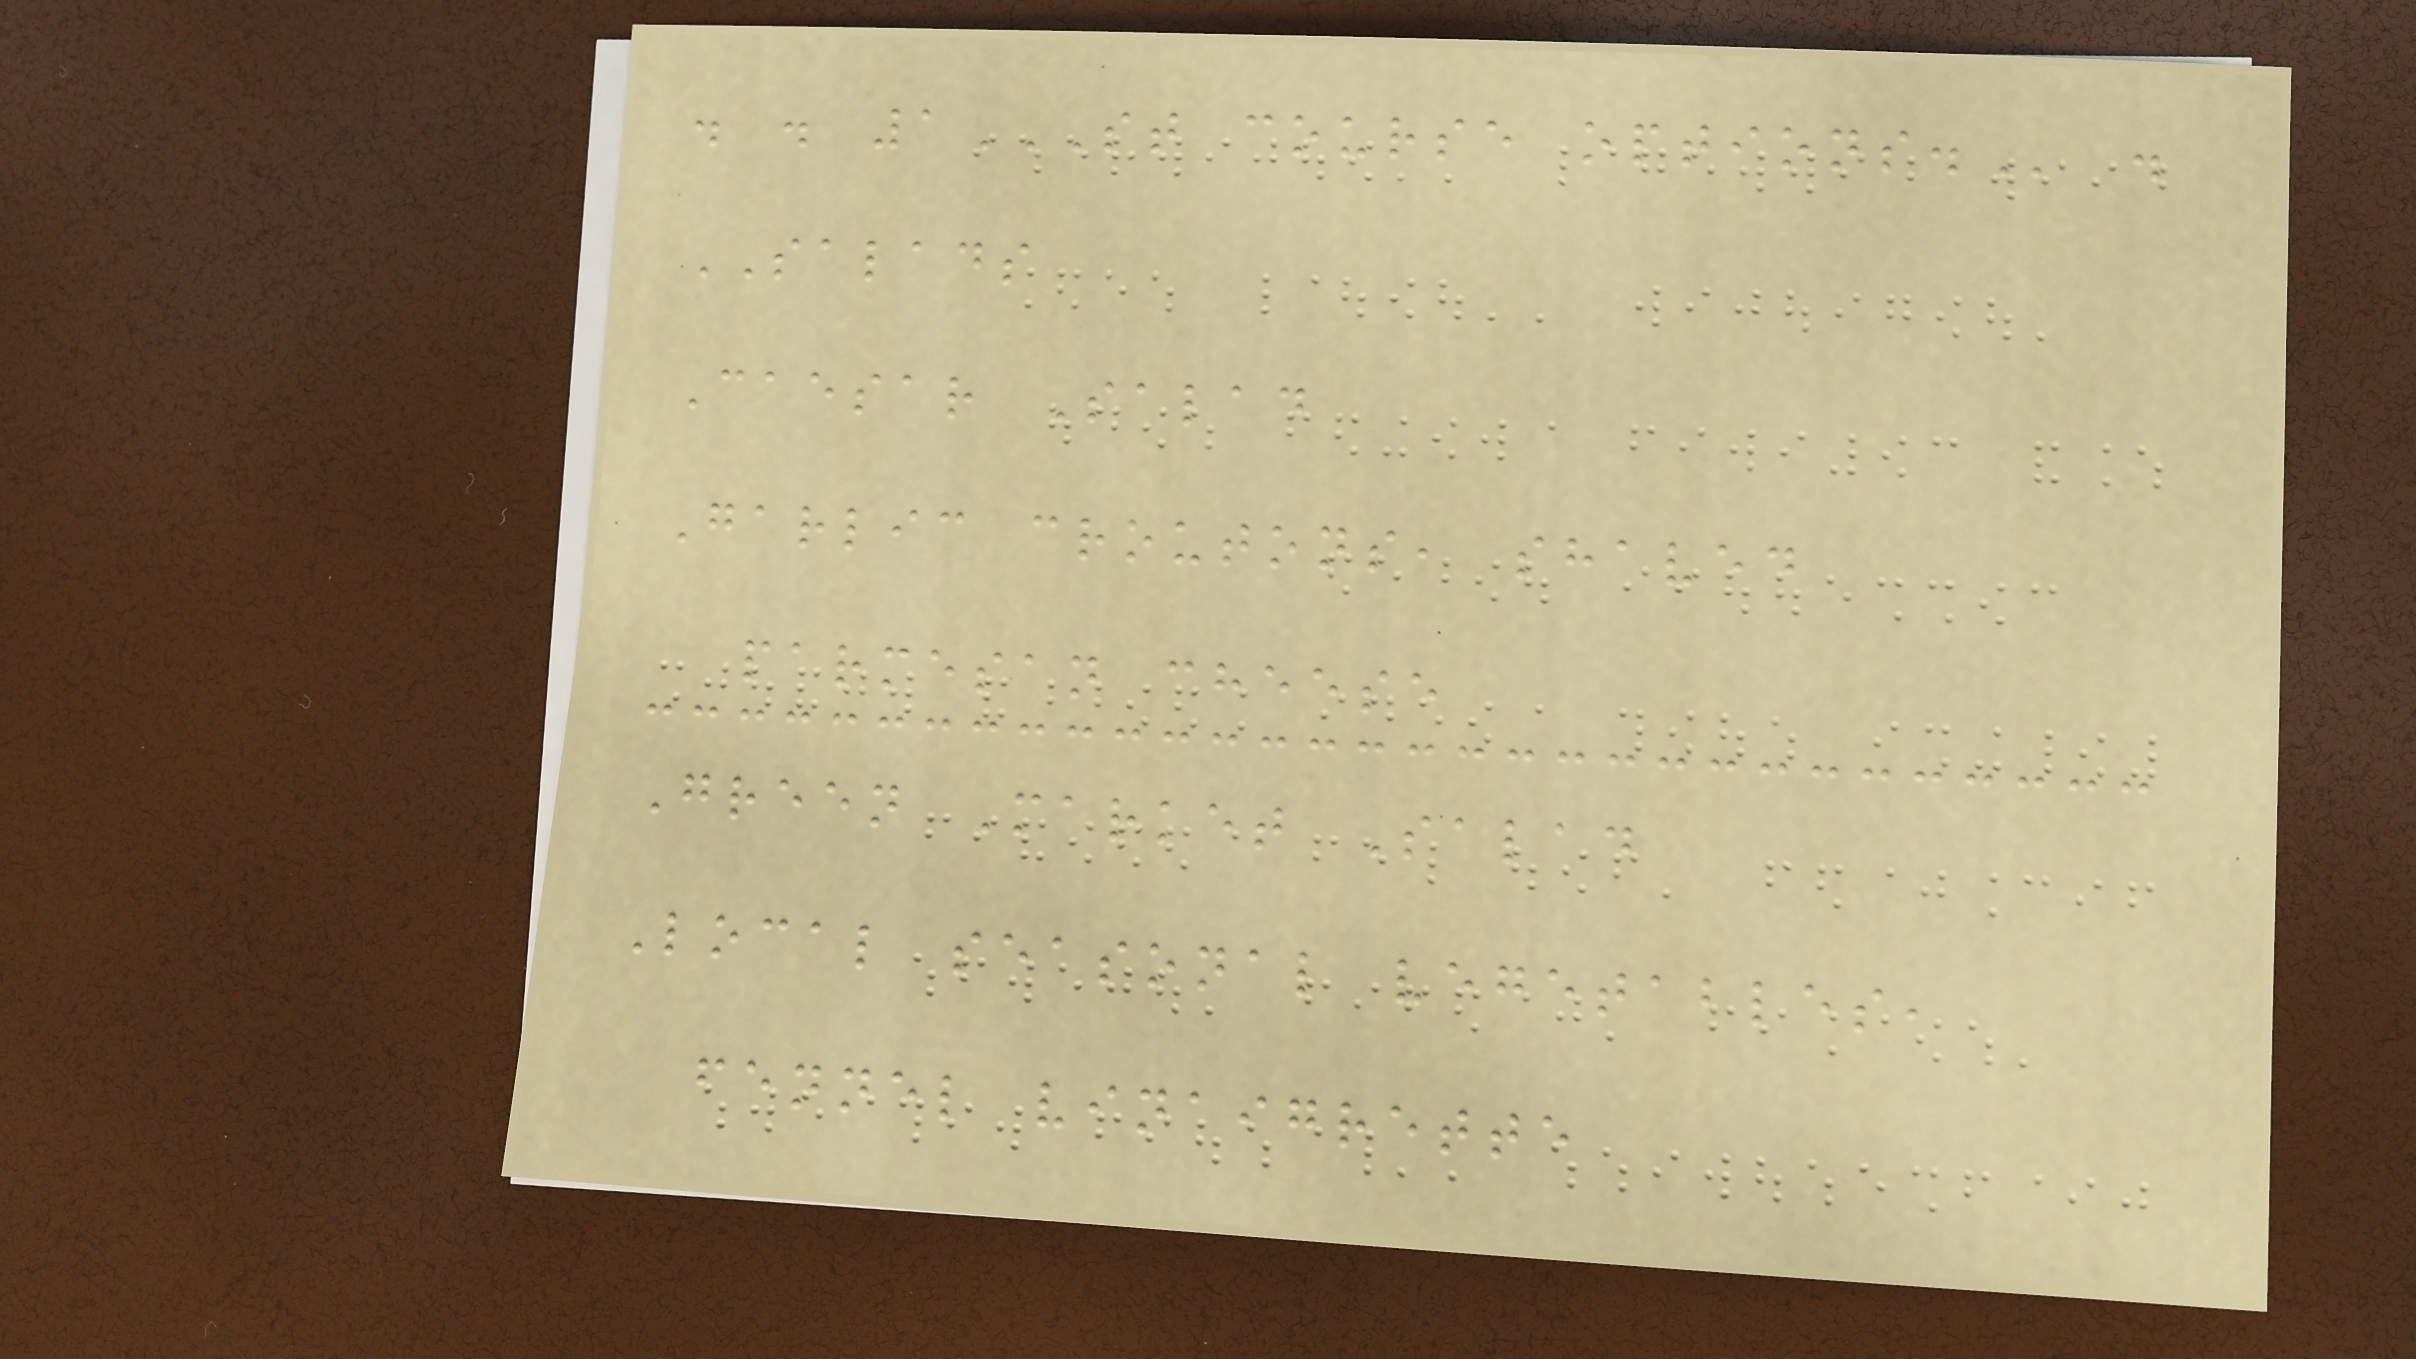. . 1ST COURSE OPTIONS. .
SALADS
Caesar Salad
Garlic croutons, shaved
parmesan cheese
Green Market Salad
Local seasonal vegetables,
fennel vinaigrette
